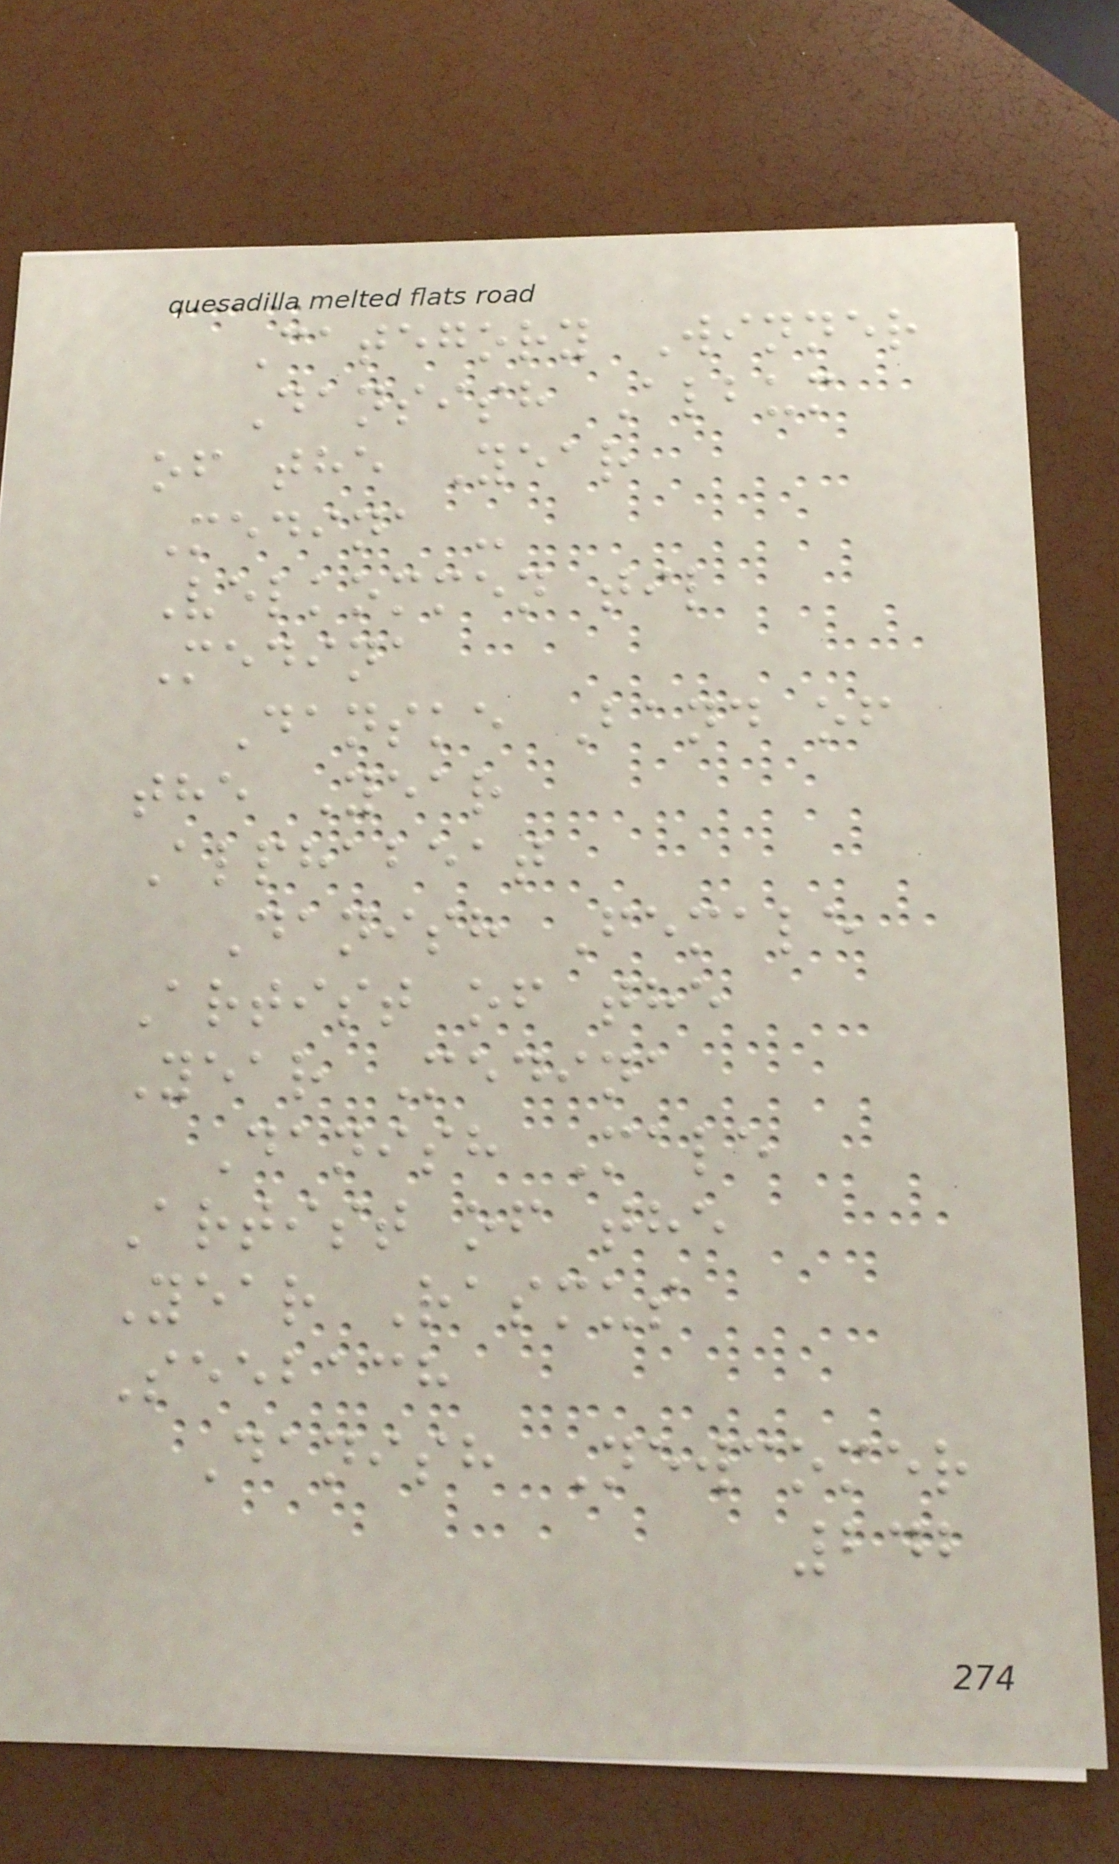Category Winner
Dansish Album
of the Year
Medina -
Velkommen til
Medina
Danske Band of
the Year
Alphabeat
Danish Female
Artist of the
Year Medina
Danish Male
Artist of the
Year Rasmus
Seebach
Danish Newcomer
242
